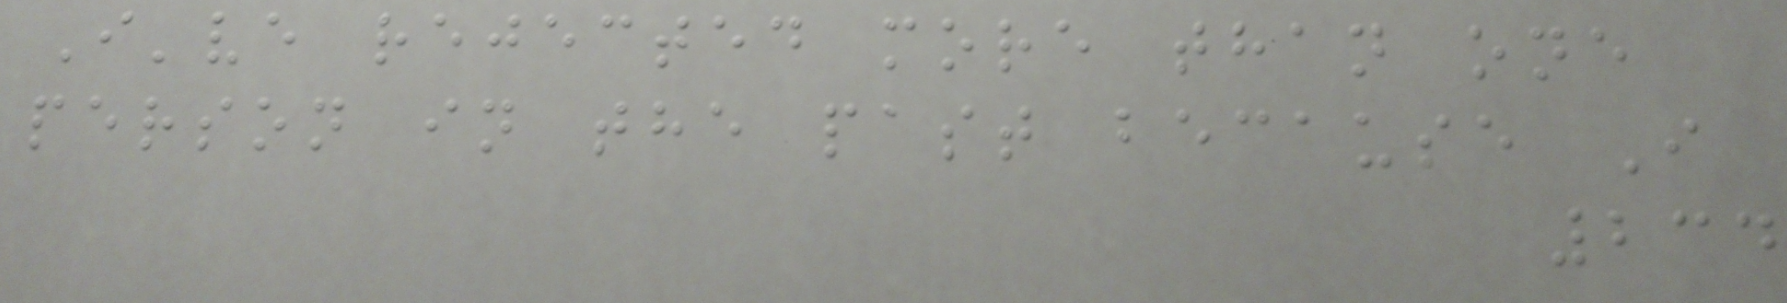I've rejected more than one
person in the past because I
234
